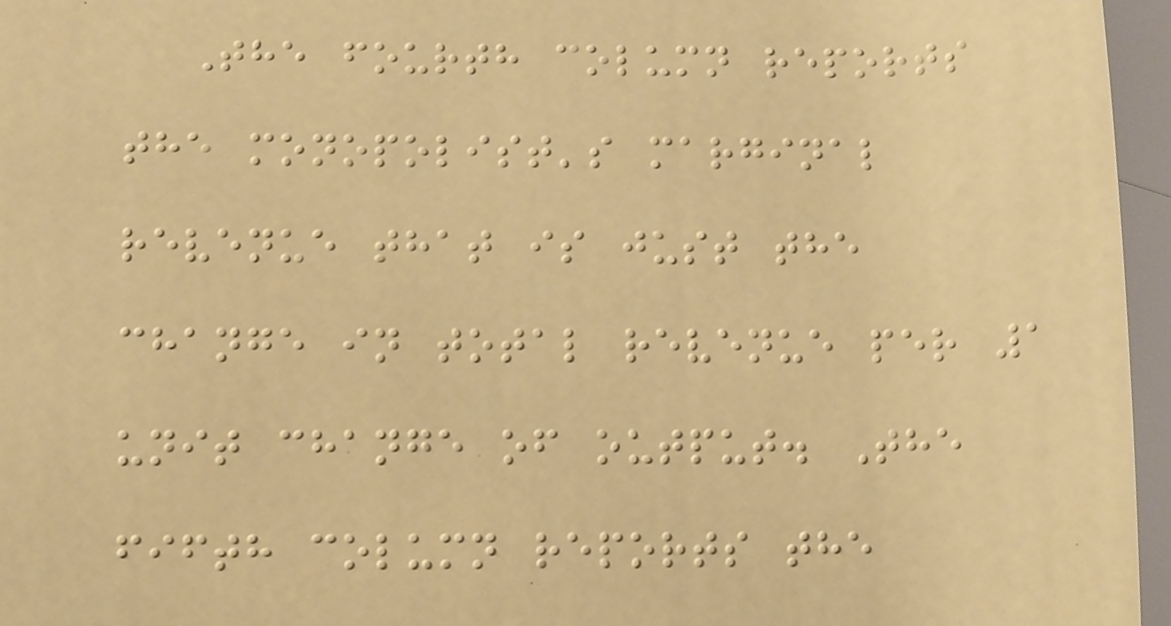The fourth column reports
the monopolist's marginal
revenue that is just the
change in total revenue per 1
unit change of output. The
fifth column reports the
